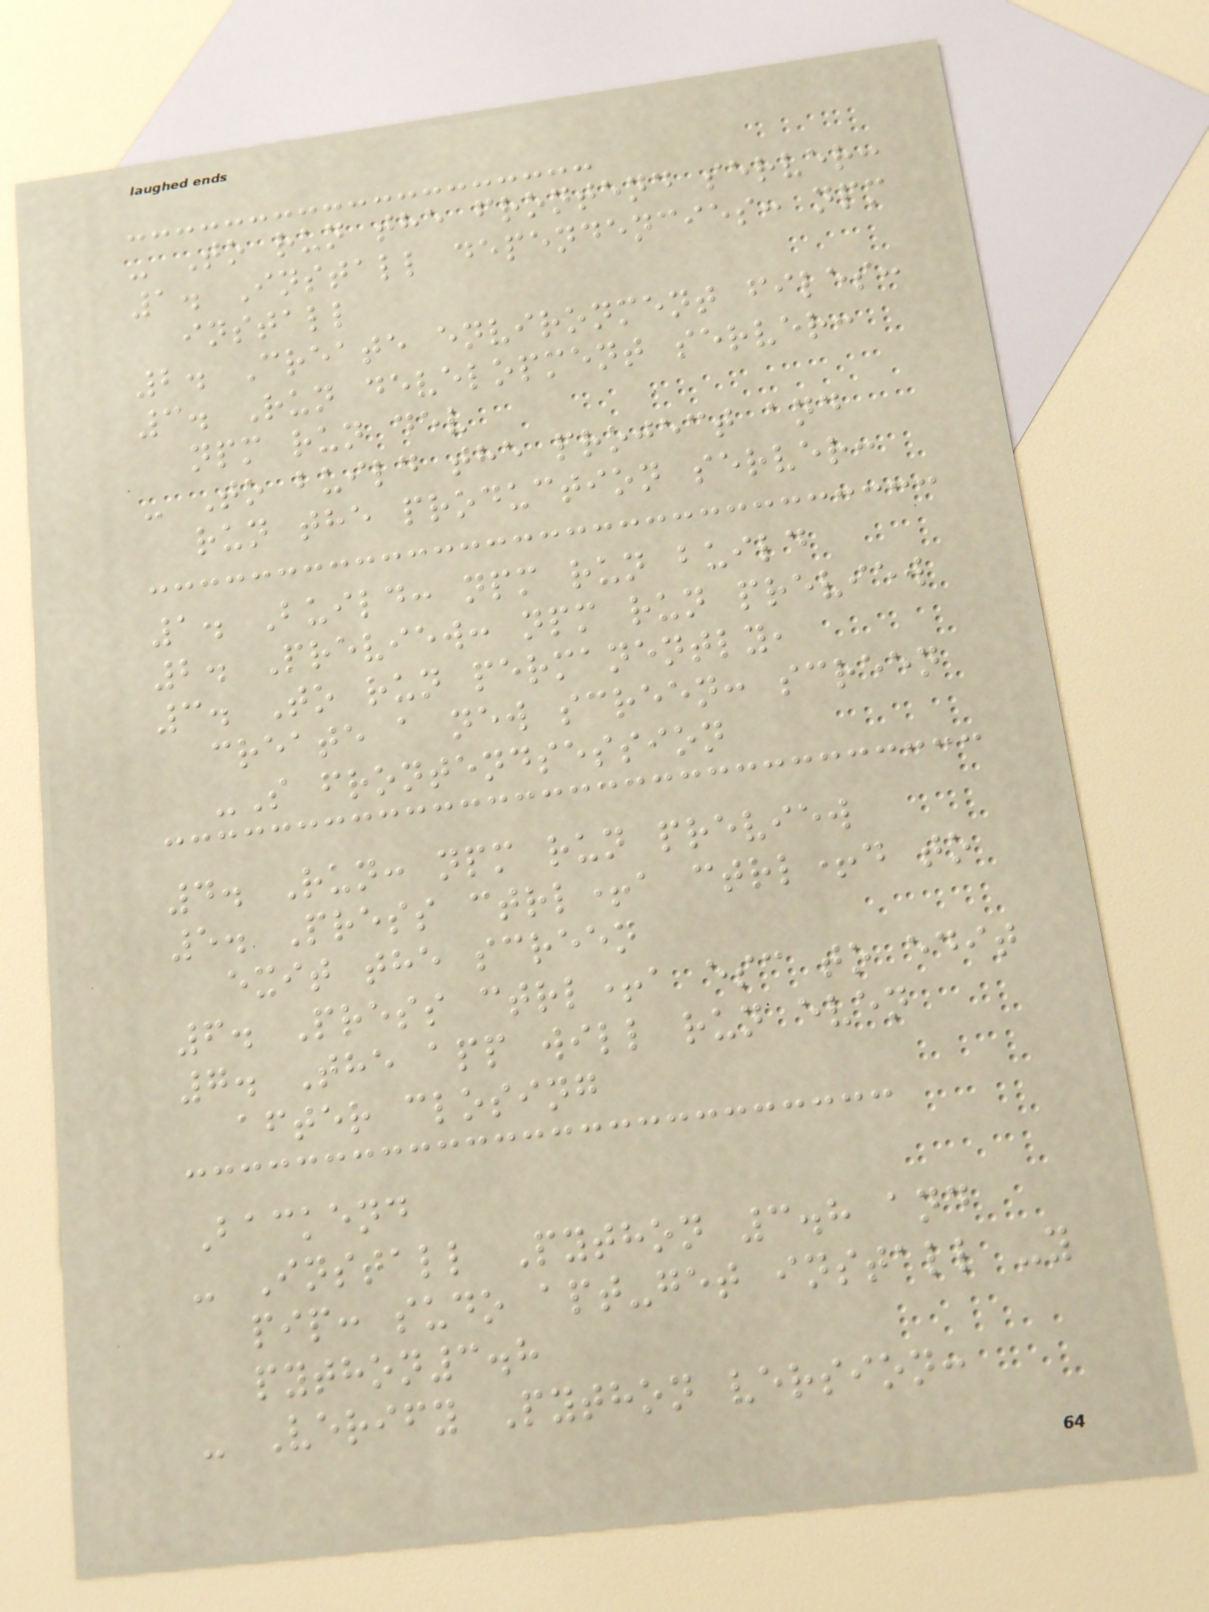- To run the frontend server:
1. Install dependencies: npm
install
2. Create environment files:
3. Run development server:
npm run dev
- To build the project and
run the production server:
1. Build: npm run build
2. Preview: npm run preview
3. To run permanently,
create a new screen: screen
-S frontendsession
4. Run: npm run preview
5. Press ctrl+a ctrl+d to
exit the screen
6. Press ctrl+a esc to edit
7. The app will run even
after closing
Backend
- Install Python 3.8 and
pip: sudo apt-get install -y
python3.8
- Verify Python version:
